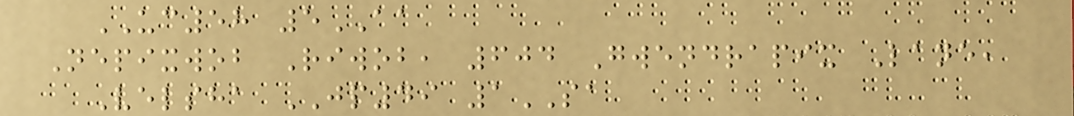UC58 5AA
Nepixwob Riwob, 604 Gwendrapix Lane,
Velsha JP49 1SA
